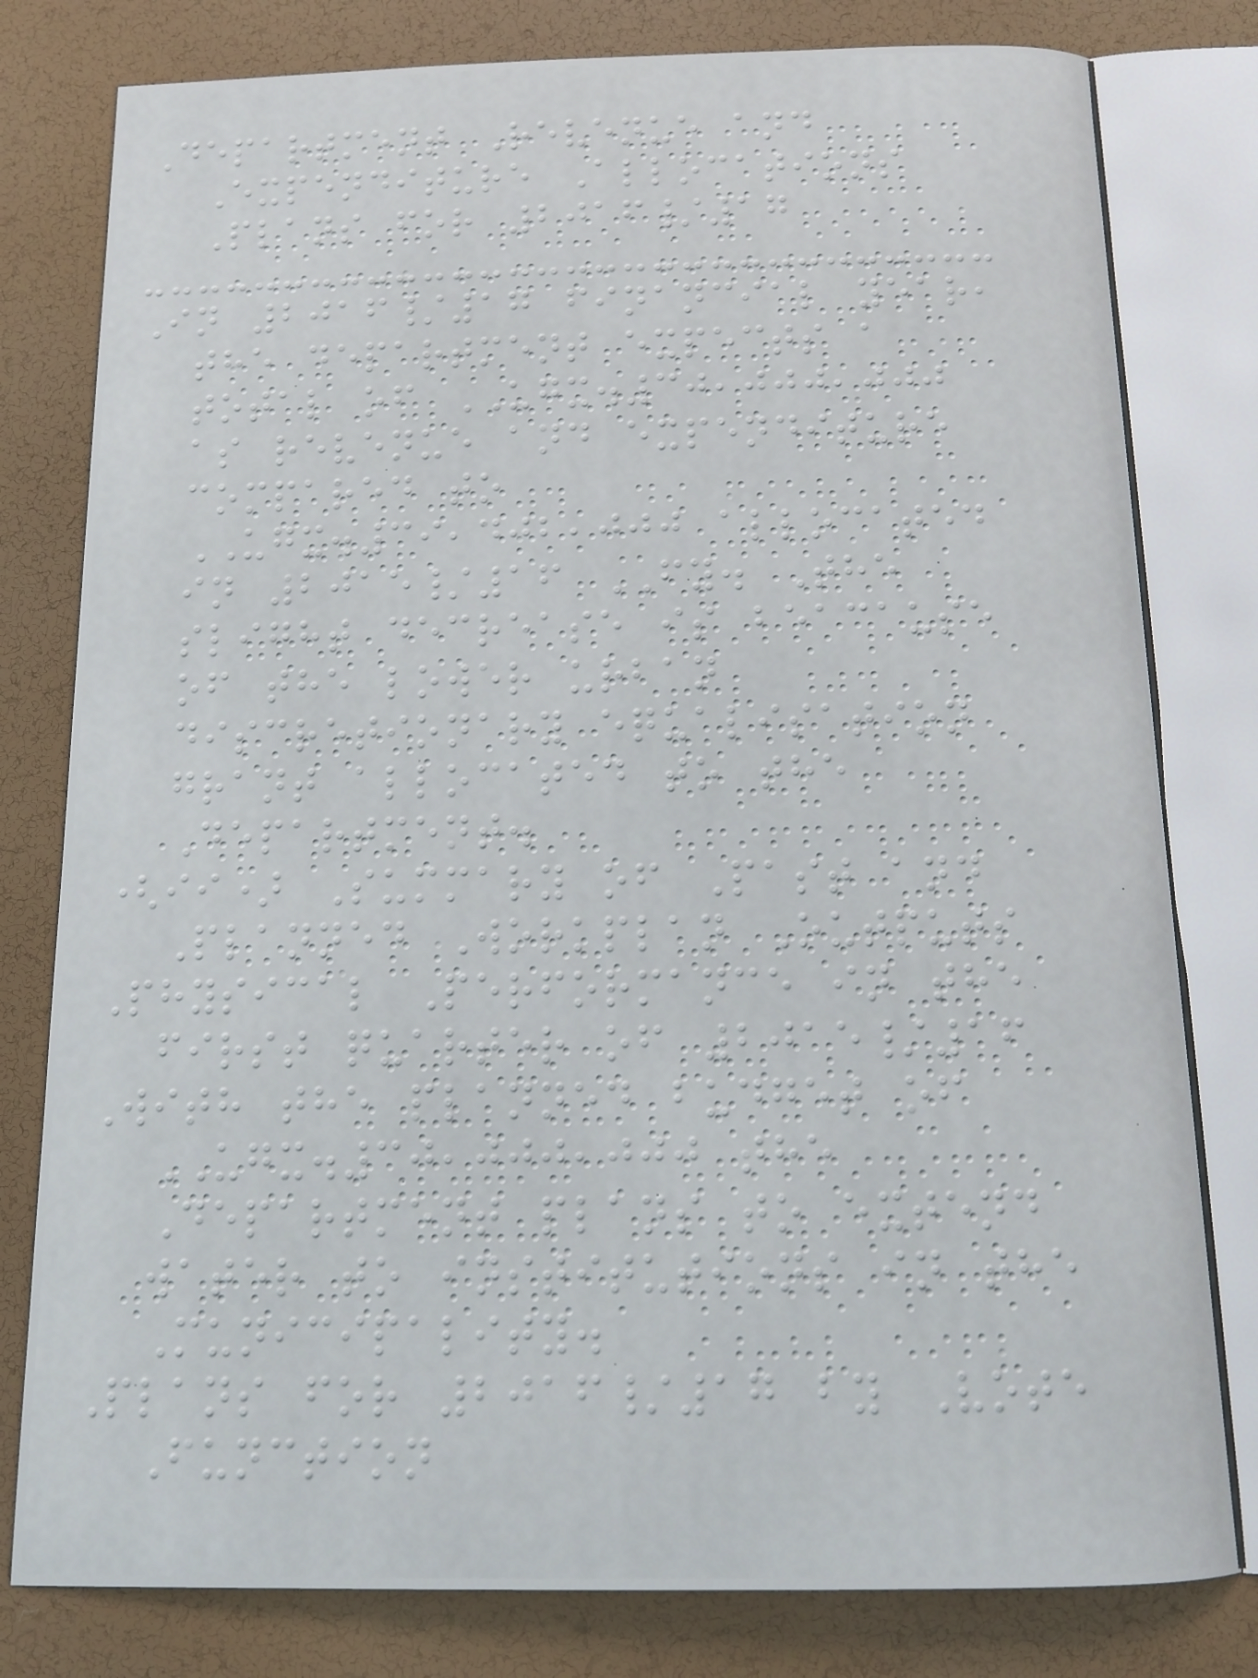Department Revenue and
Expenditure Allocations
Plans for 2016/17
In 2016/17 financial year,
the department expects a
total of UGX.30,000,000
as revenue and expenditure
compared to
UGX.39,402,000 allocated
in 2015/16 FY. The
slight decrease is beacause
of the lower urban
discretionary equalisation
grant allocated to the
Department.
(ii) Summary of Past and
Planned Workplan Outputs
Physical Performance in the
first quarter of 2015/16
With the planned budget of
UGX.30,000,000 the
Department plans to extend
water to institutions in the
Municipality.
Plans for 2016/17 by Vote
Function
